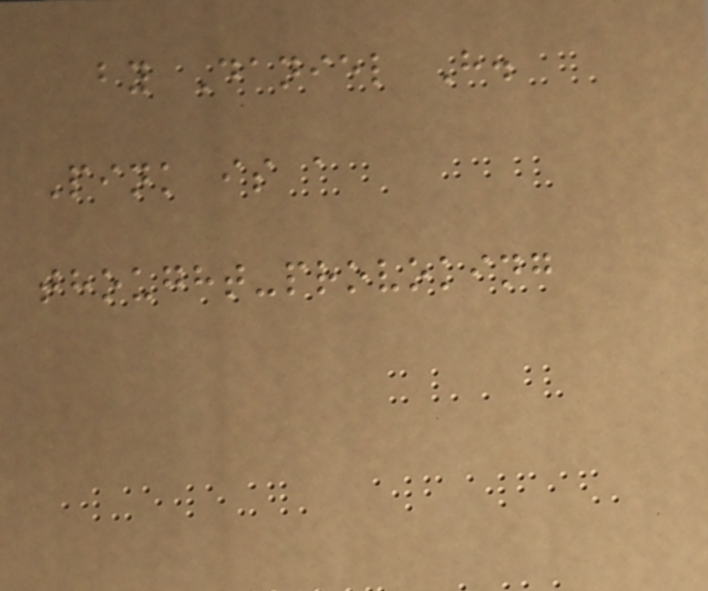by Daniel H.
Pink is a
thought-provoking
